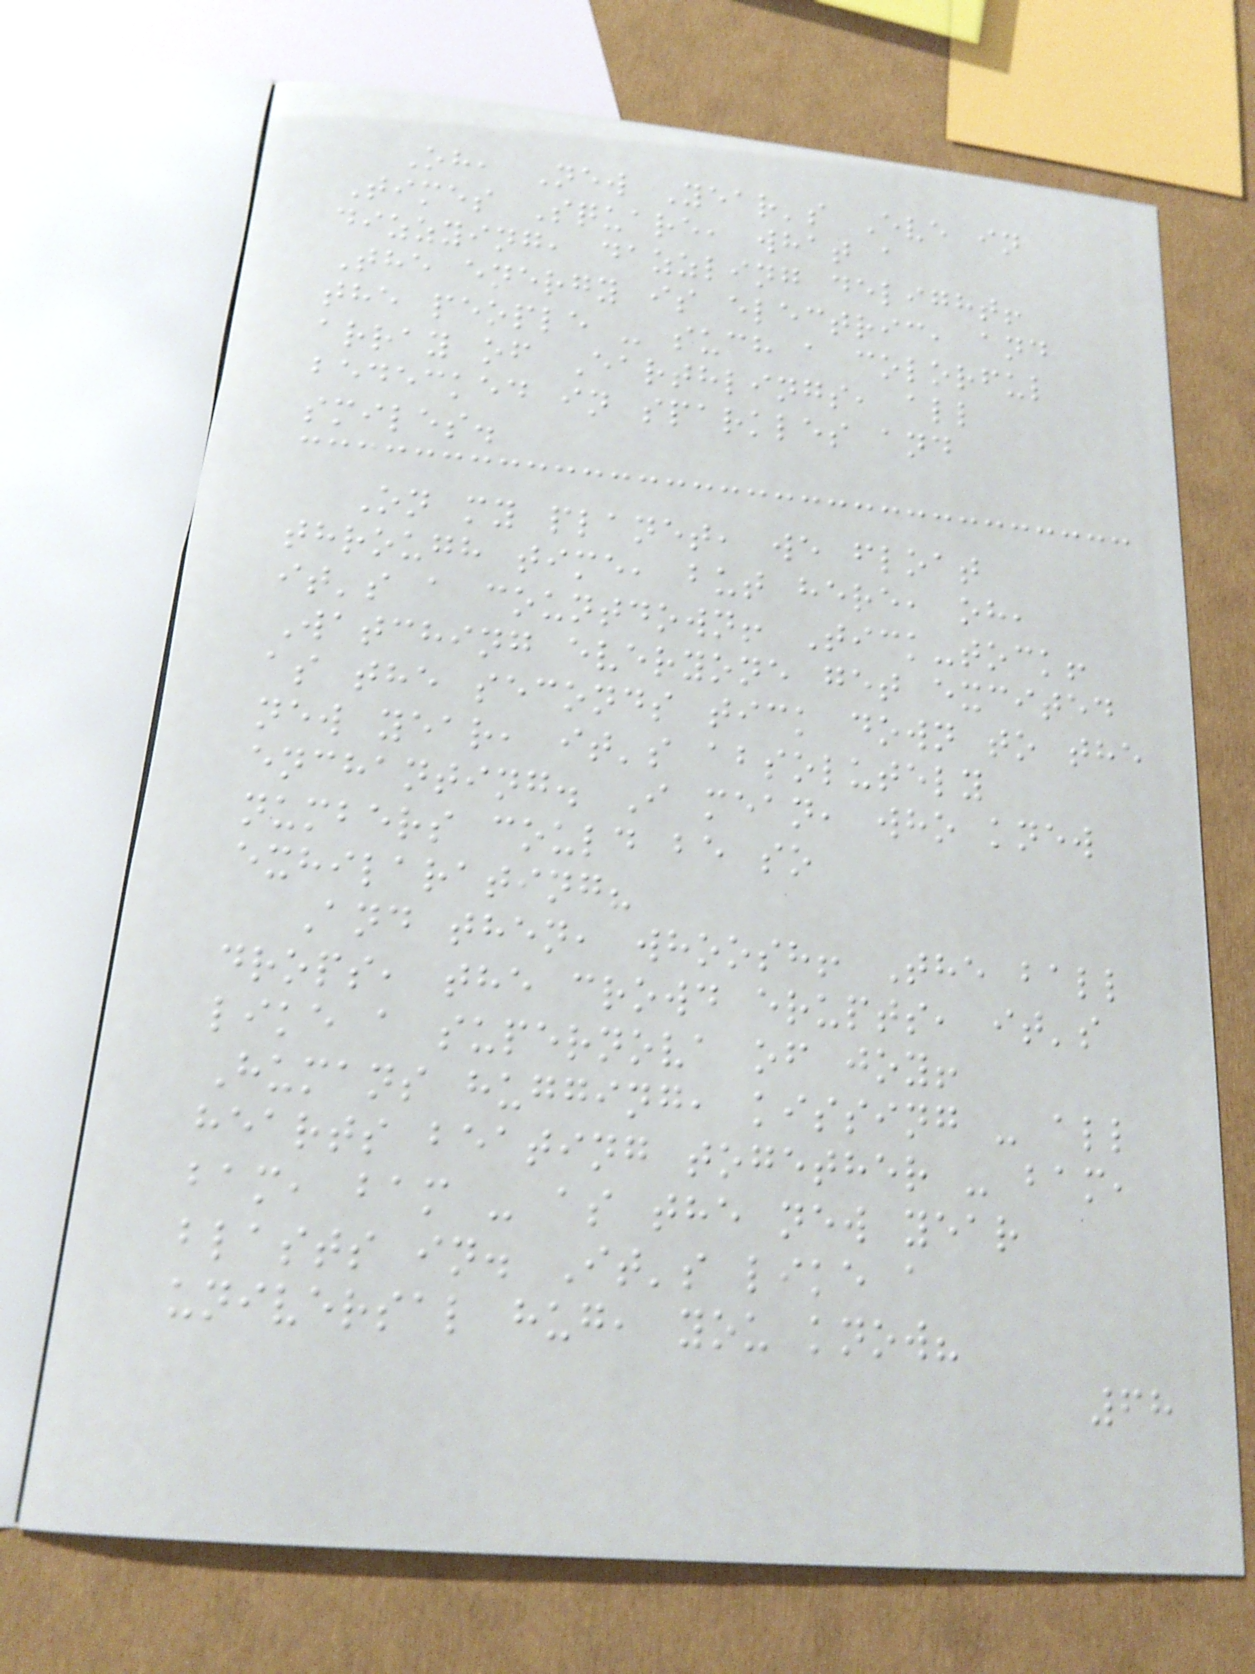Oh, New Year's Eve in
Times Square, what a
dizzying, dazzling delight!
The energy is electric, and
the people - such a colorful
array of Earthlings, all
bedecked in sparkles and
smiles.
On my planet, we float
through time, but here, oh,
it's a countdown! Tick-tock!
Watching everyone get excited
as the seconds tick down to the
new year, it's absolutely
enchanting. I mean, who knew
numbers could be so
exhilarating?
And then, whoosh! The ball
drops, the crowd erupts, it's
like a supernova of joy!
Humans hugging, kissing - all
hearts beating together - bam,
bam, bam - as the new year
blasts in. It's like a
universal hug, you know?
68
